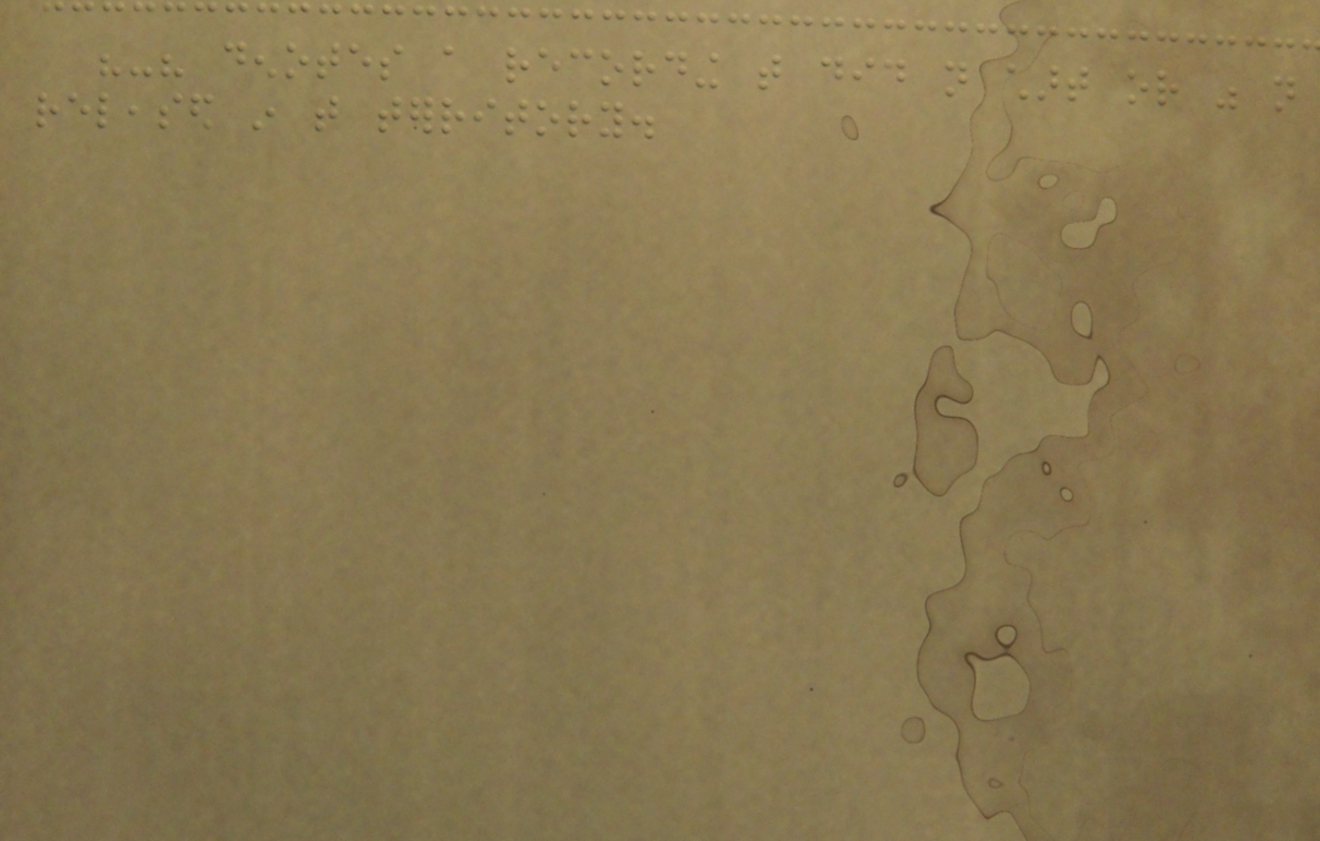"-" denotes a recording that did not chart or was not
released in that territory.
